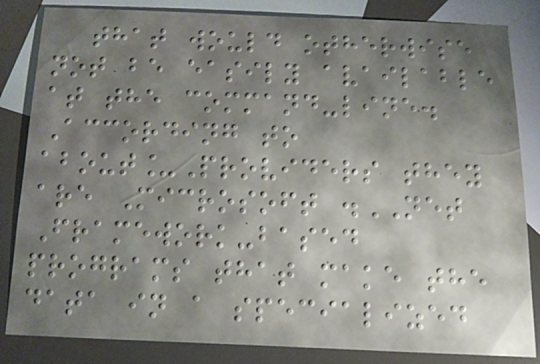that would otherwise
not be easily available
at the command-line.
According to
about_Providers they
are Microsoft .NET
Framework-based
programs that make the
data in a specialized
